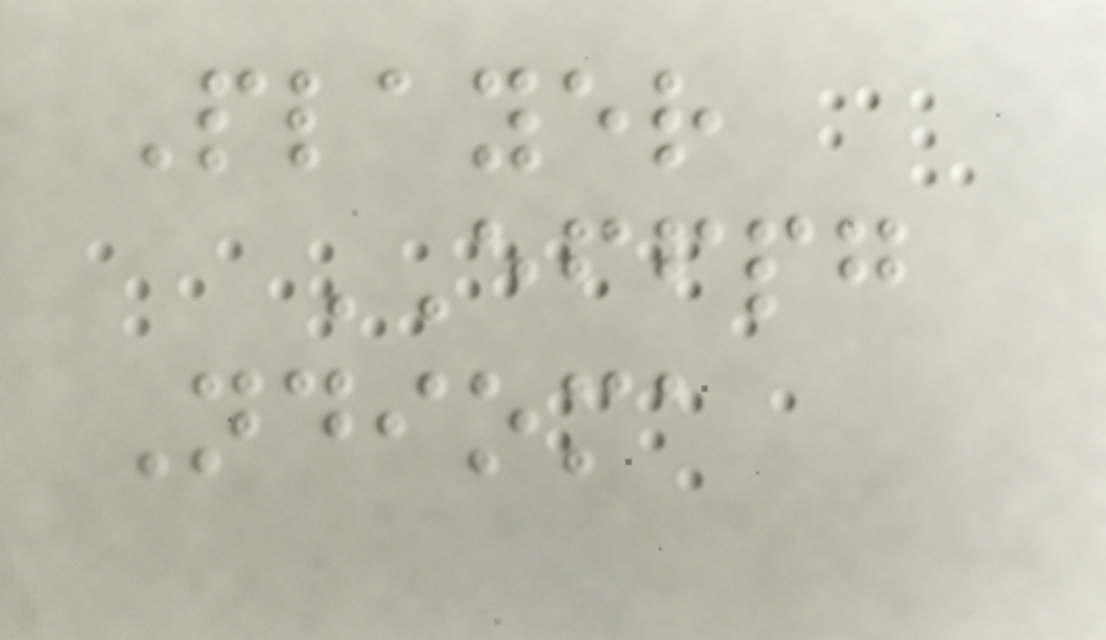Player
EFFPG
Ndioma
